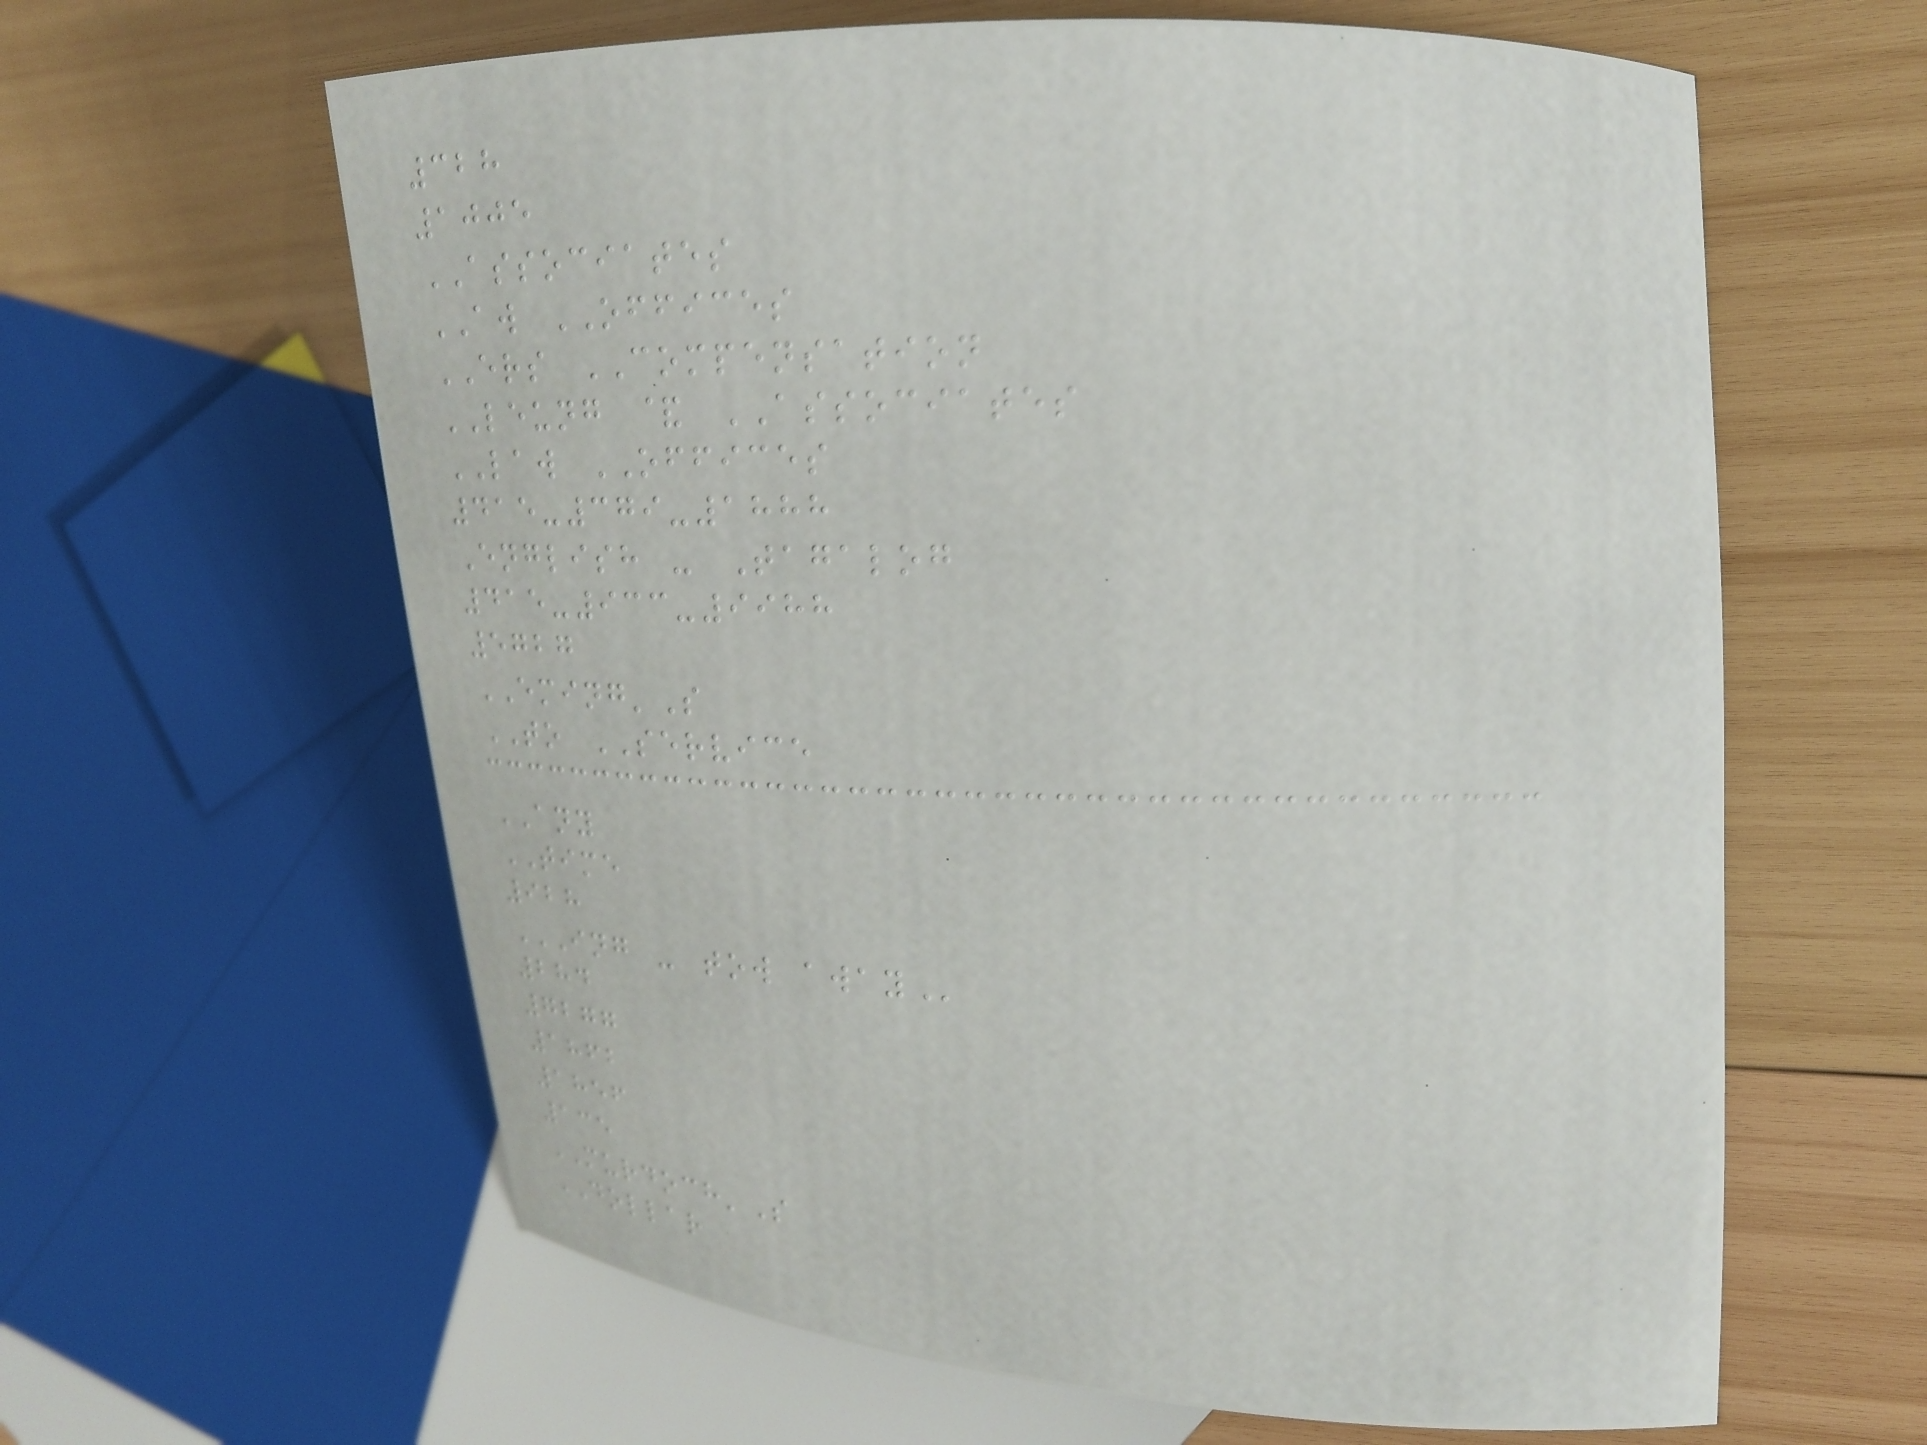328
1005
ASSOCIATES
AW OFFICES
ERS COMPENSATION
LEUNG & ASSOCIATES
LAW OFFICES
415-379-1888
English - Tagalog
415-933-9988
5727
EMING'S
TO SERVICE
ANY
TIME
928
ING - TOW AWAY
284
7277
1862
1856
135
MURDOCH'S
DOLLAR
